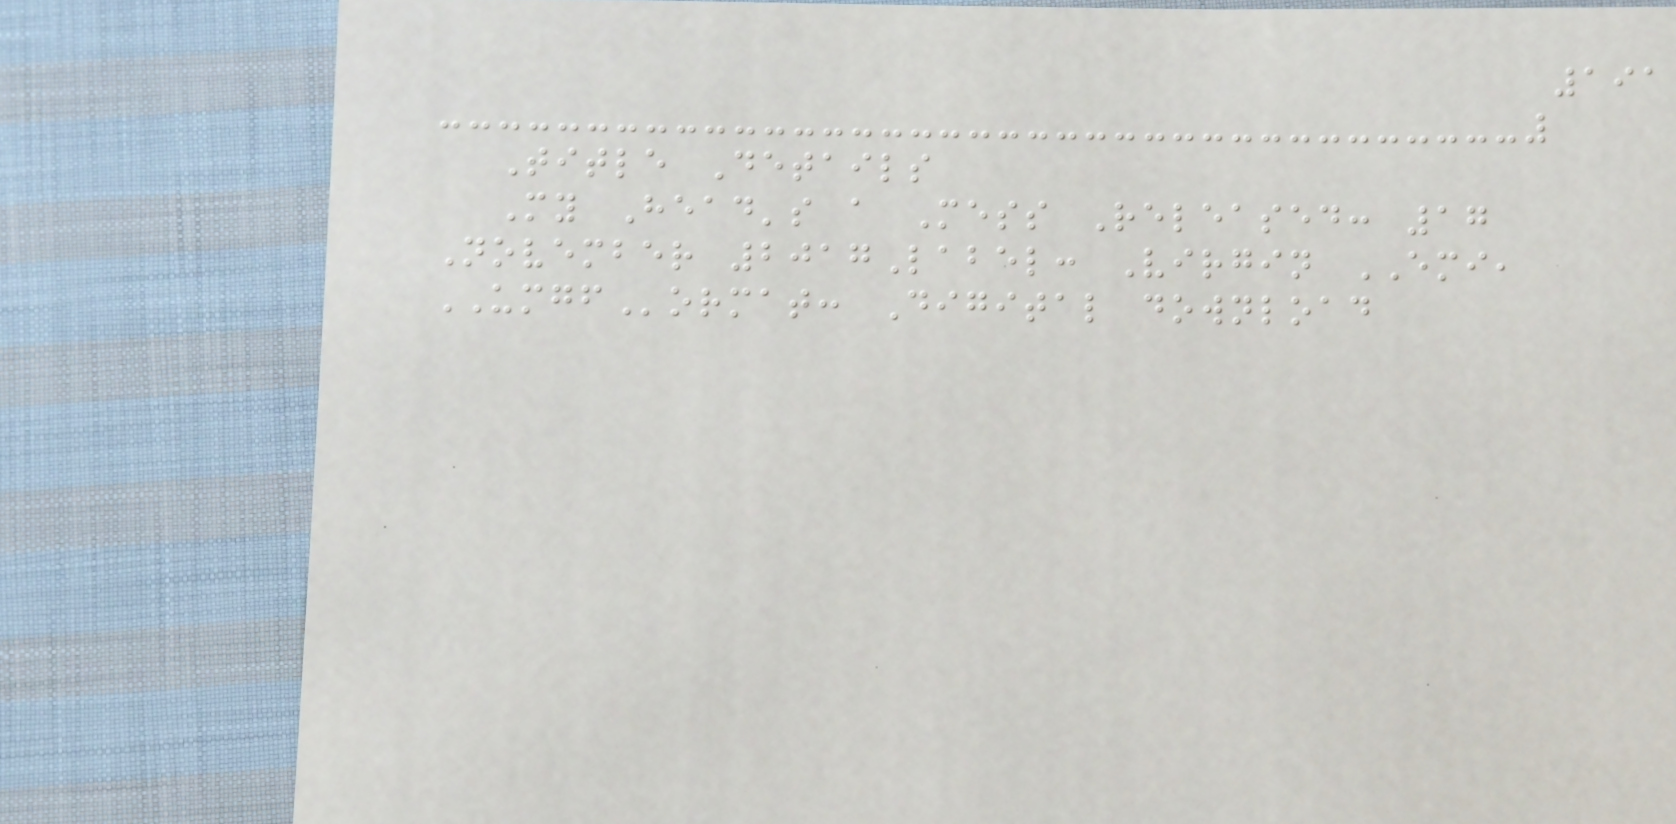191
Title Details
My Head's a Mess Released: 17
November 2017Label: Virgin EMI,
UMGFormat: Digital download
